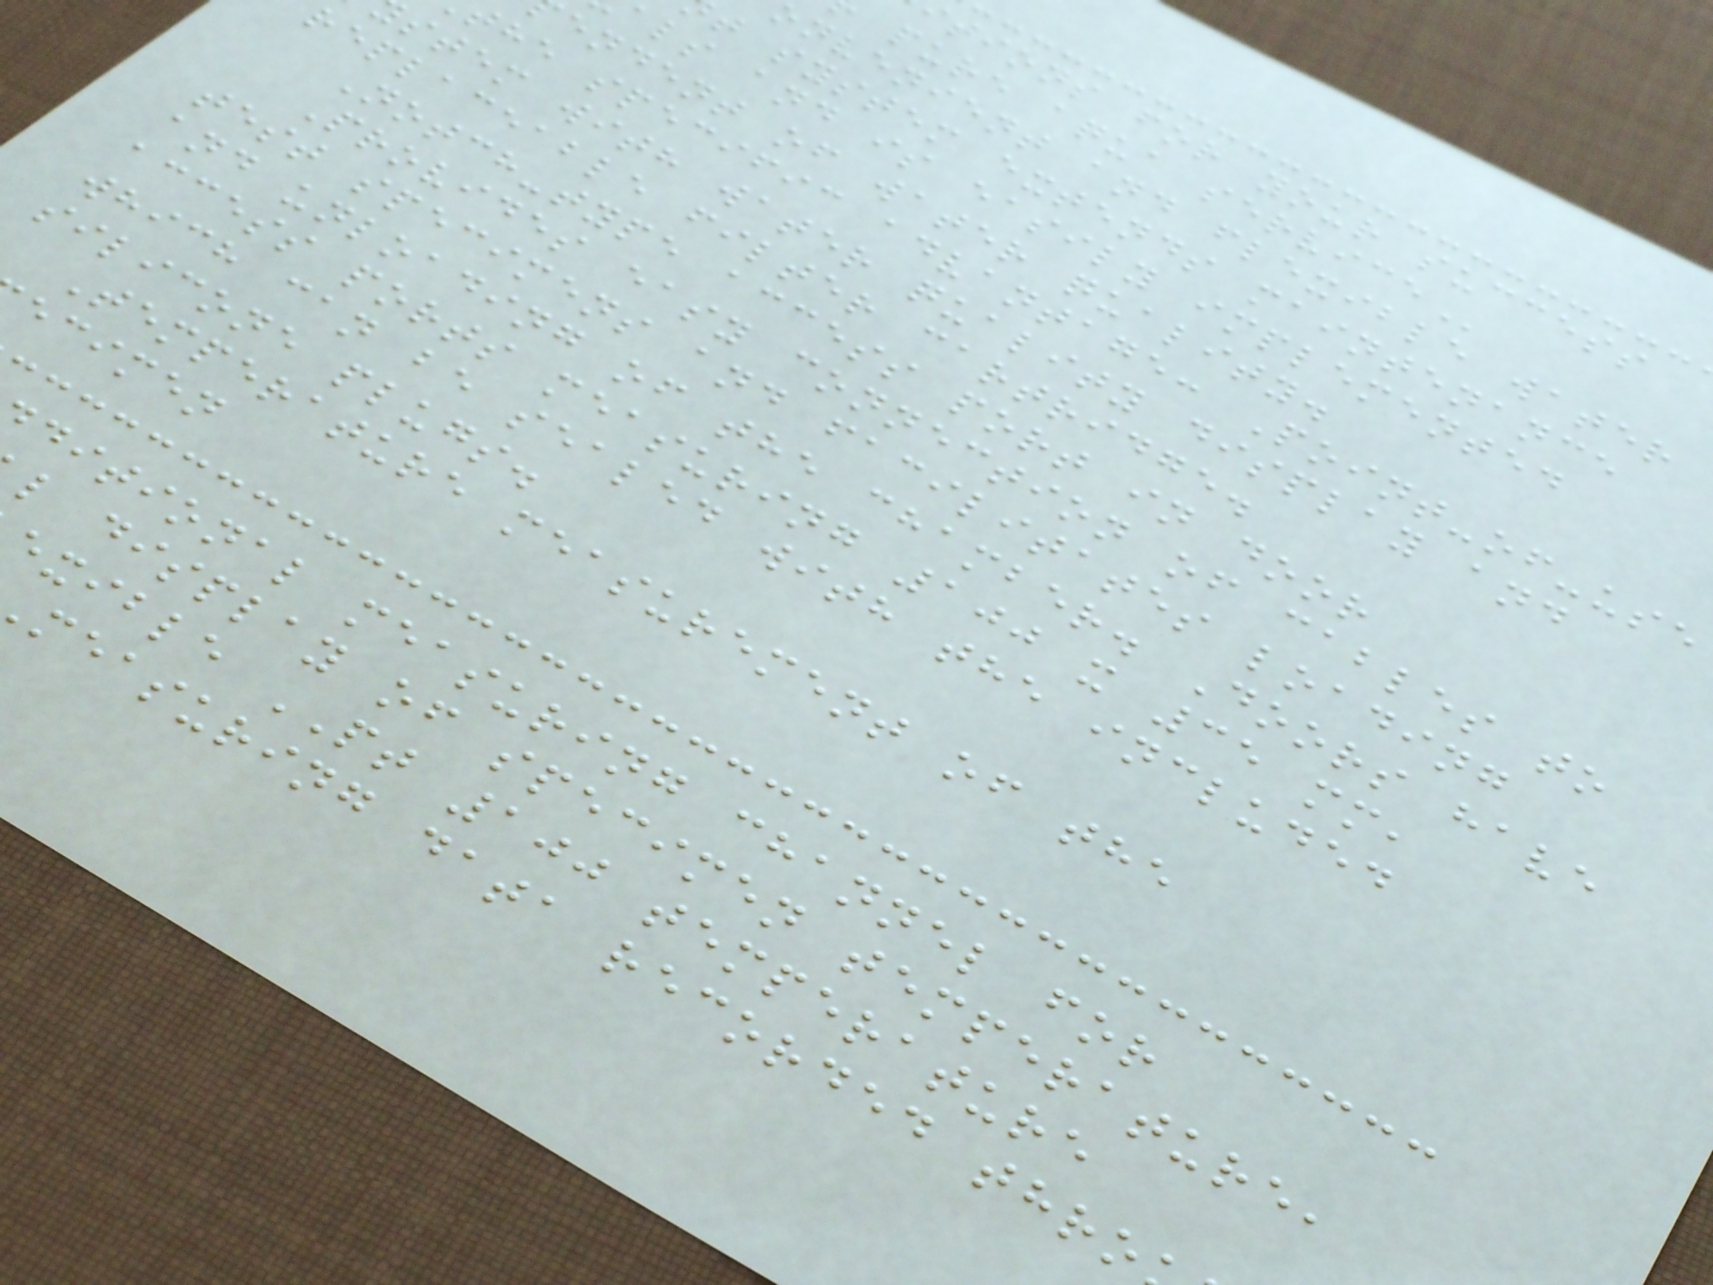tions for your success
pure aqua
onvenient and flexible water
t system extends maintenance
als and is easily implemented
endent of water quality.
the specific advantage: Point-of-use
stem with water quality display and
replaceable filter cartridge.
Notch-type access port in door
Provides easy connection of cables to
test specimens and facilitates loading
and unloading of the chamber. Doors have
access ports measuring 100 x 35 mm,
which can be sealed with the included
silicone plugs.
Temperature measurement of the
ecimen
ditional measuring channel for
l display of specimen temperature,
exible PT 100 temperature
measuring data recorded thro
